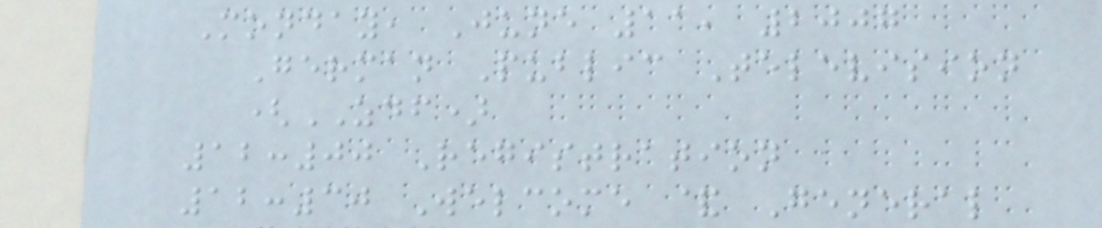Monday, June 11, 2007
German Public Television
(ZDF)
12:00 Registration
12:30 Welcome & General
